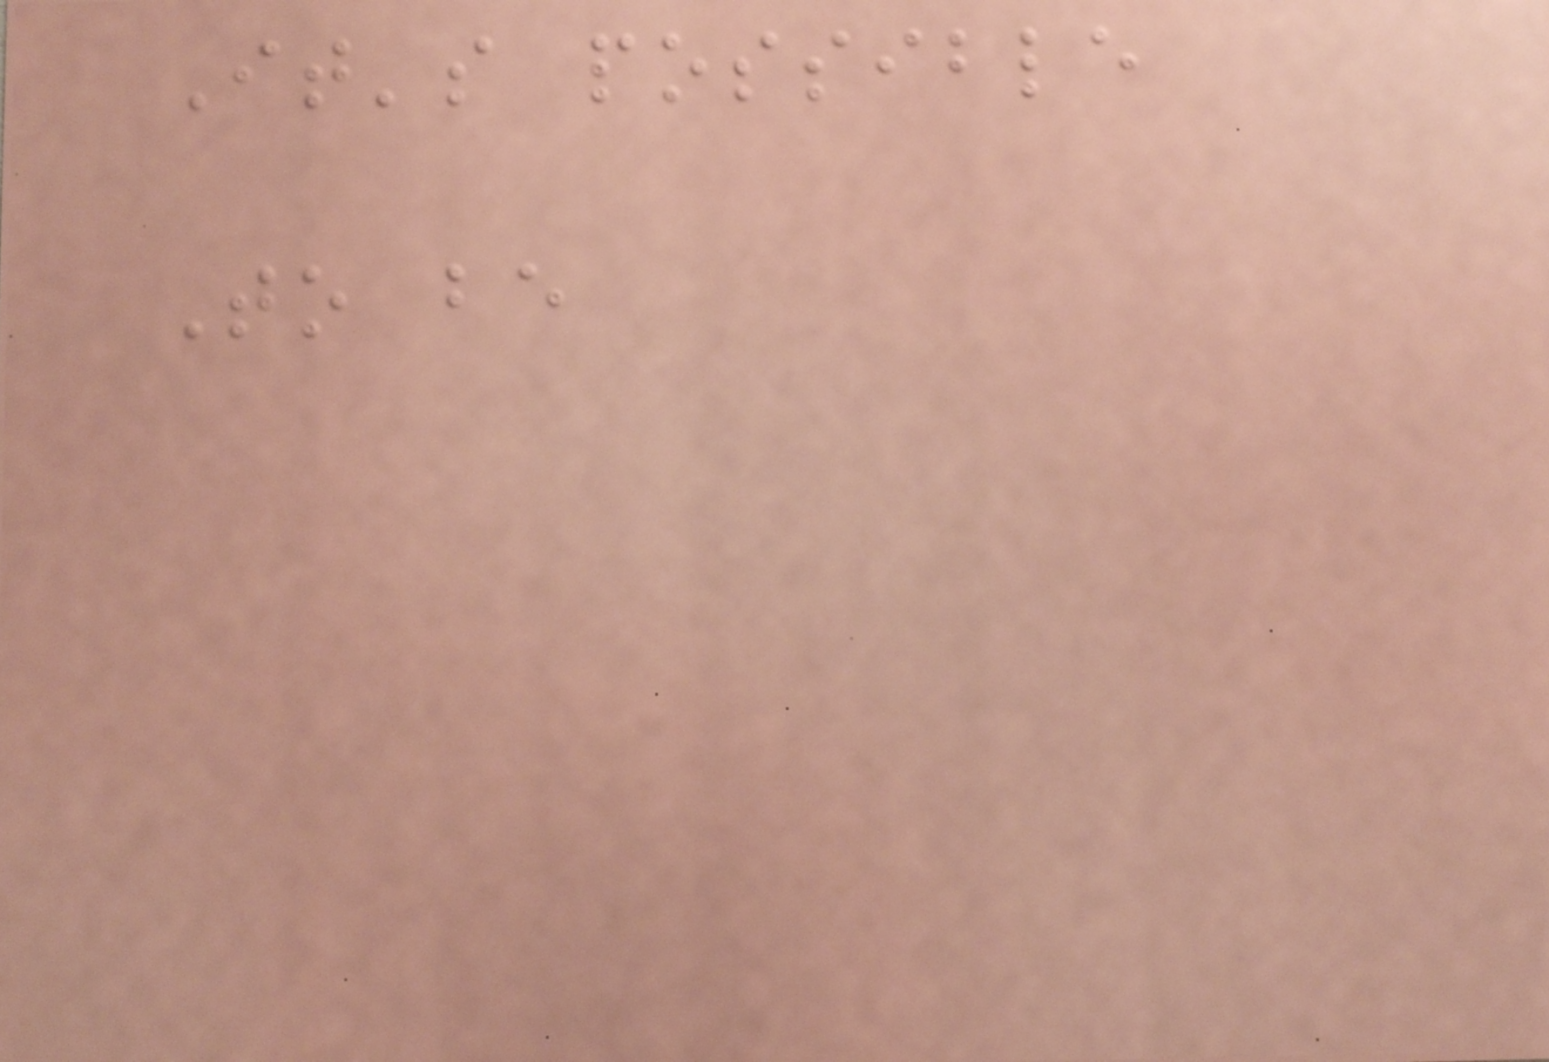It's possible
To be
